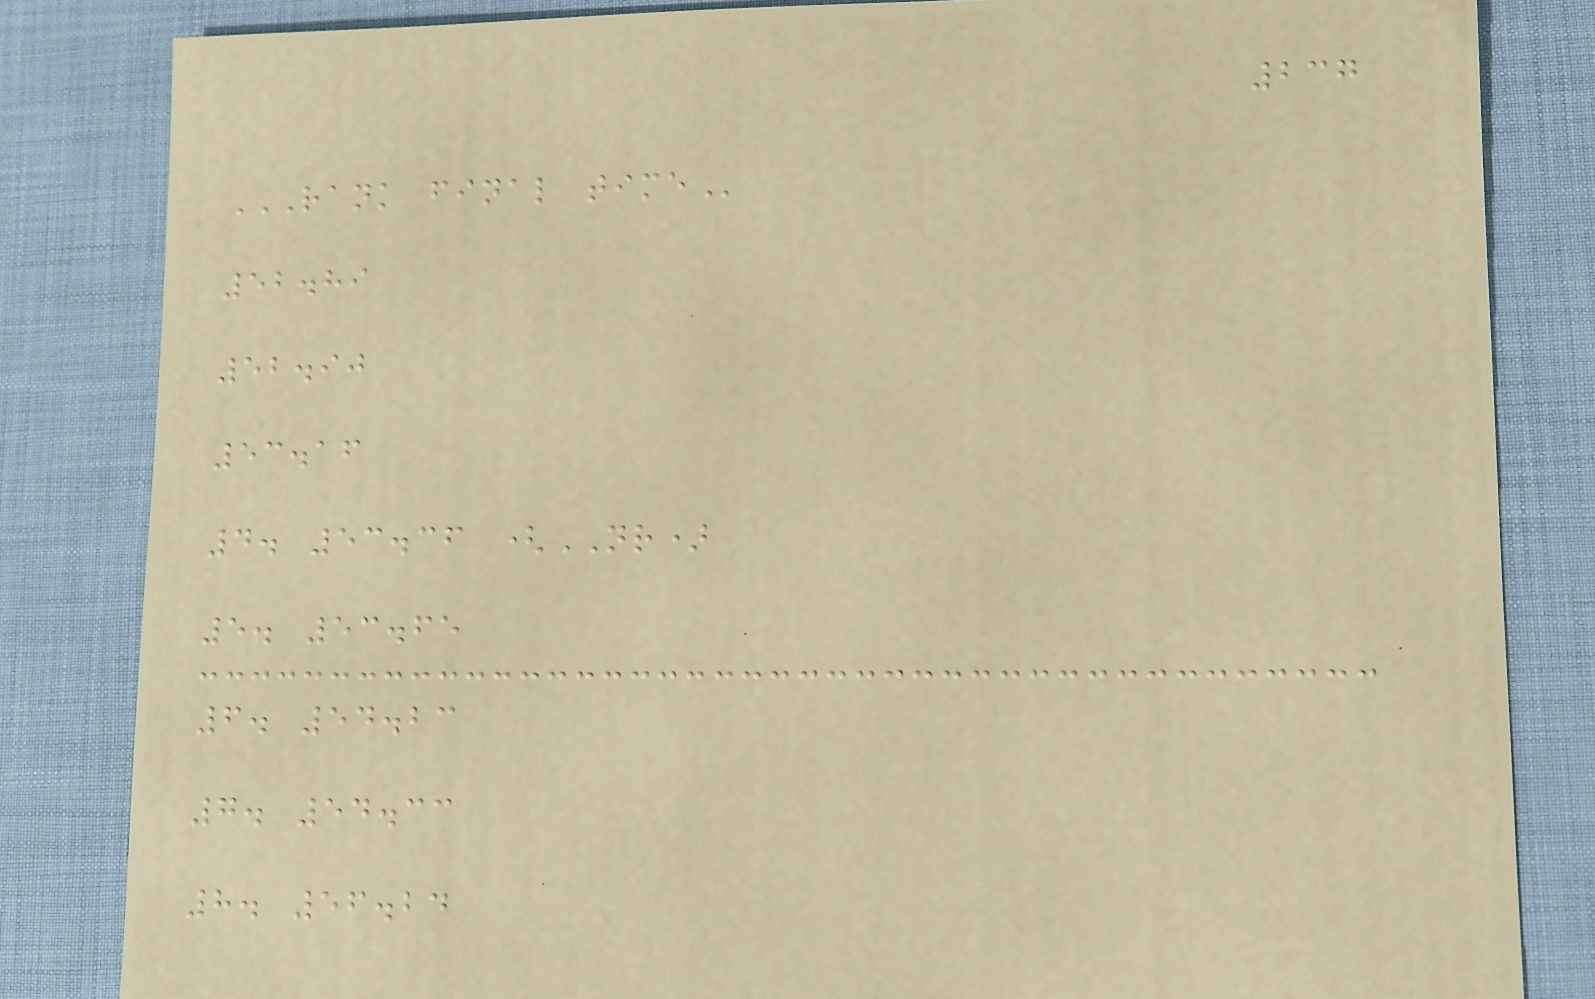237
RANK FINAL TIME
52.89
52.90
53.16
4. 53.36 (NR)
5. 53.65
6. 54.23
7. 54.33
8. 56.24
